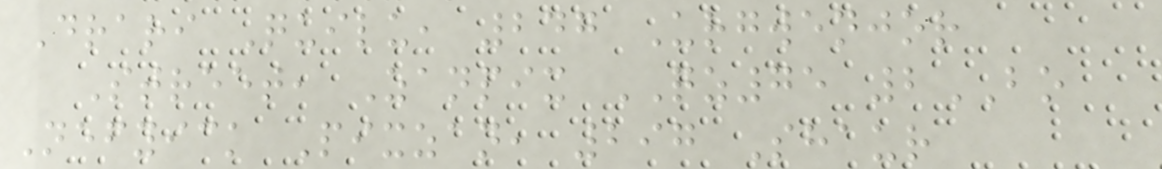Drari Quilu, 247 Urgwenjor
Street, Zanpix QZ75 2BO
Nefyick Pixzan, 297 Shaur
